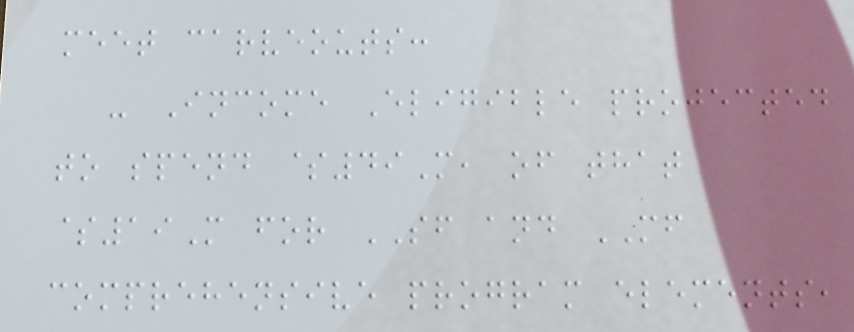meet carveouts:
- Income Eligible projected
to spend $49M, of that
$19M for SF and MF
comprehensive program elements,
